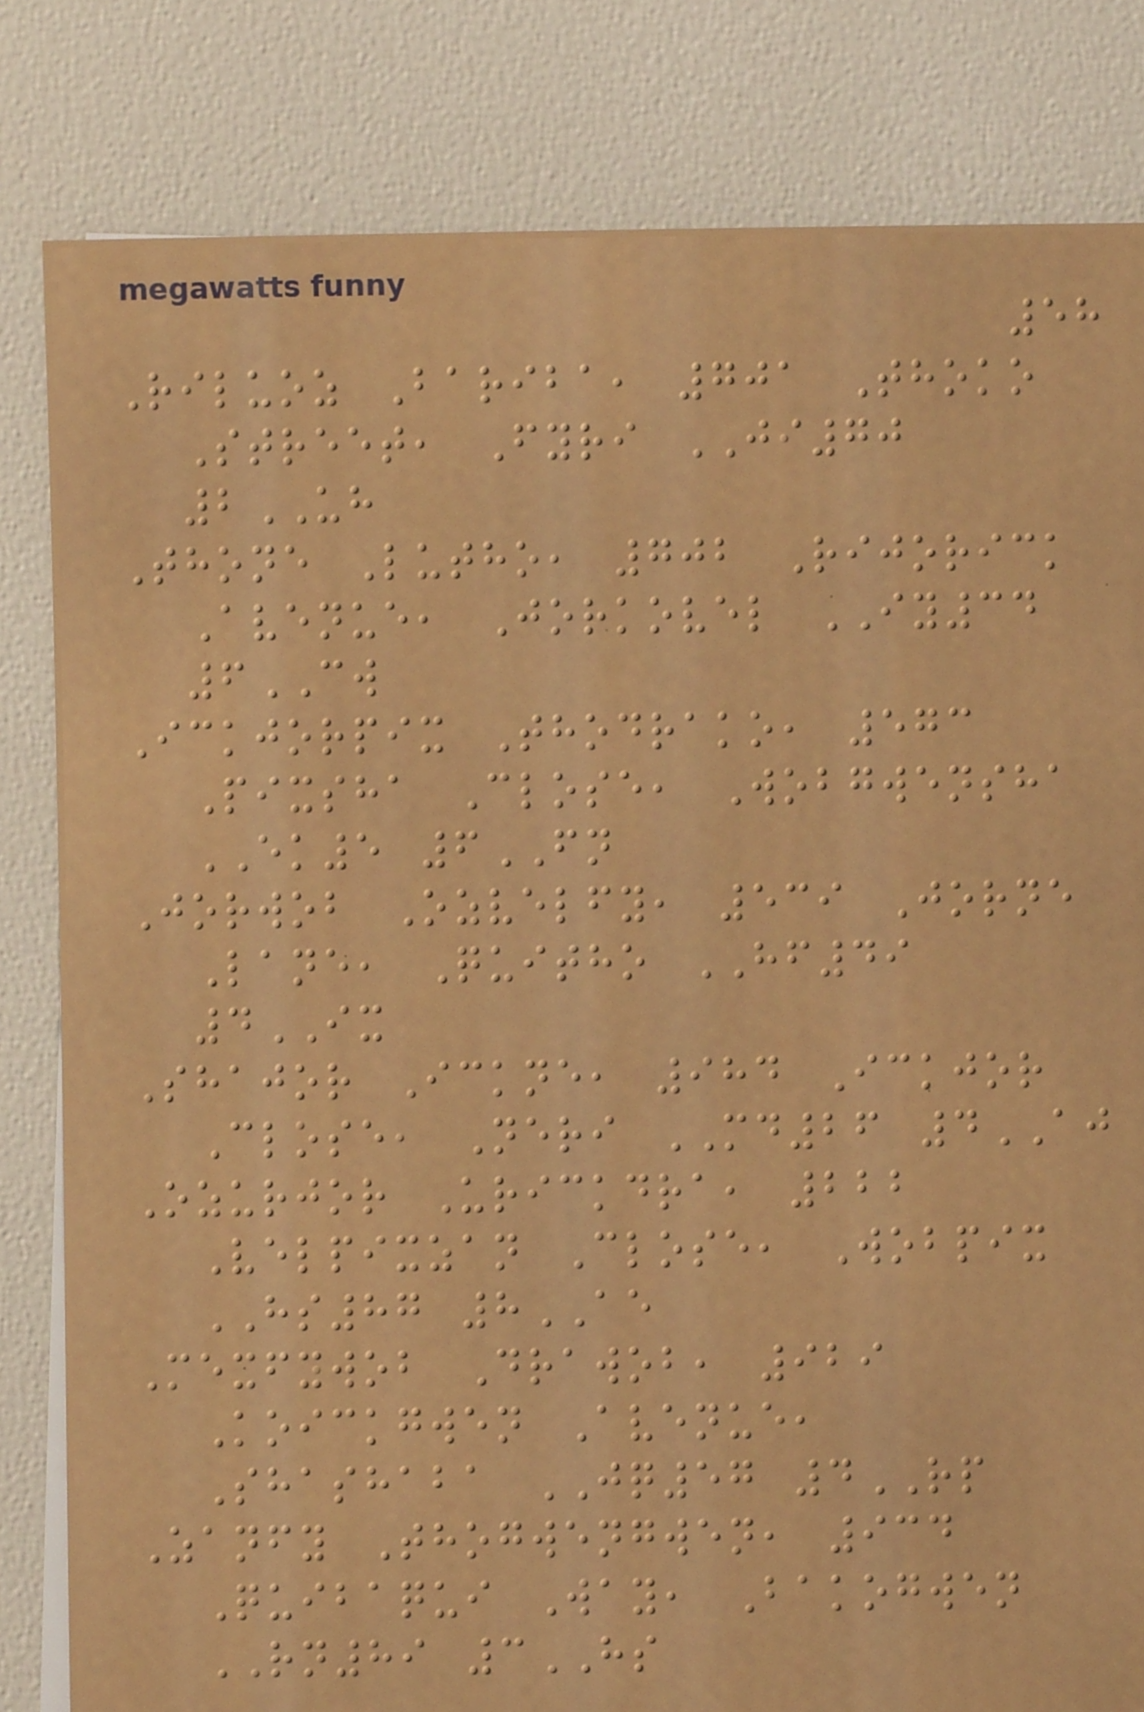58
Riluoz Bariba, 701 Thoko
Street, Fyri JI70
2UH
Thone Lutho, 702 Rijorick
Avenue, Jorkovel IY34
6CW
Ickjorpix Thodrako, 573
Pixsha Close, Wobgwensha
EK5 6FN
Jorwob Ozvelfy, 539 Jorne
Lane, Quitho HF49
4IX
Shajor Ickne, 984 Ickjor
Close, Neri MD26 4AJ
Ozurjor Urickdra, 222
Velpixzan Close, Wobpix
HS87 8AE
Mexfywob Drawob, 929
Koickgwen Avenue,
Shashaba JQ57 4RP
Zanfy Thogwengwen, 934
Quibaqui Way, Bakogwen
RN89 3HS
